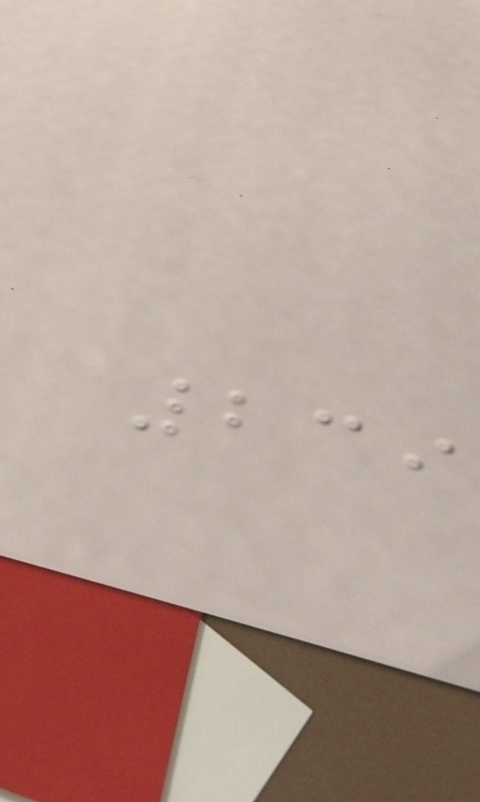239
